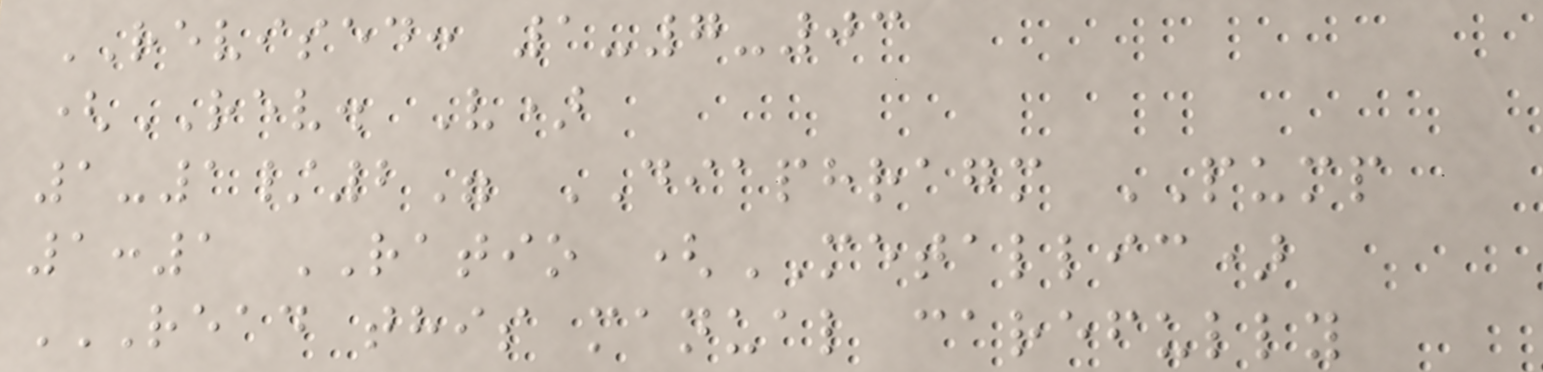REVISED: 1-7-03
(REV. V)
1-1/2" DIAPHRAGM PUMP
1:1 RATIO (METALLIC)
READ THIS MANUAL CAREFULLY
